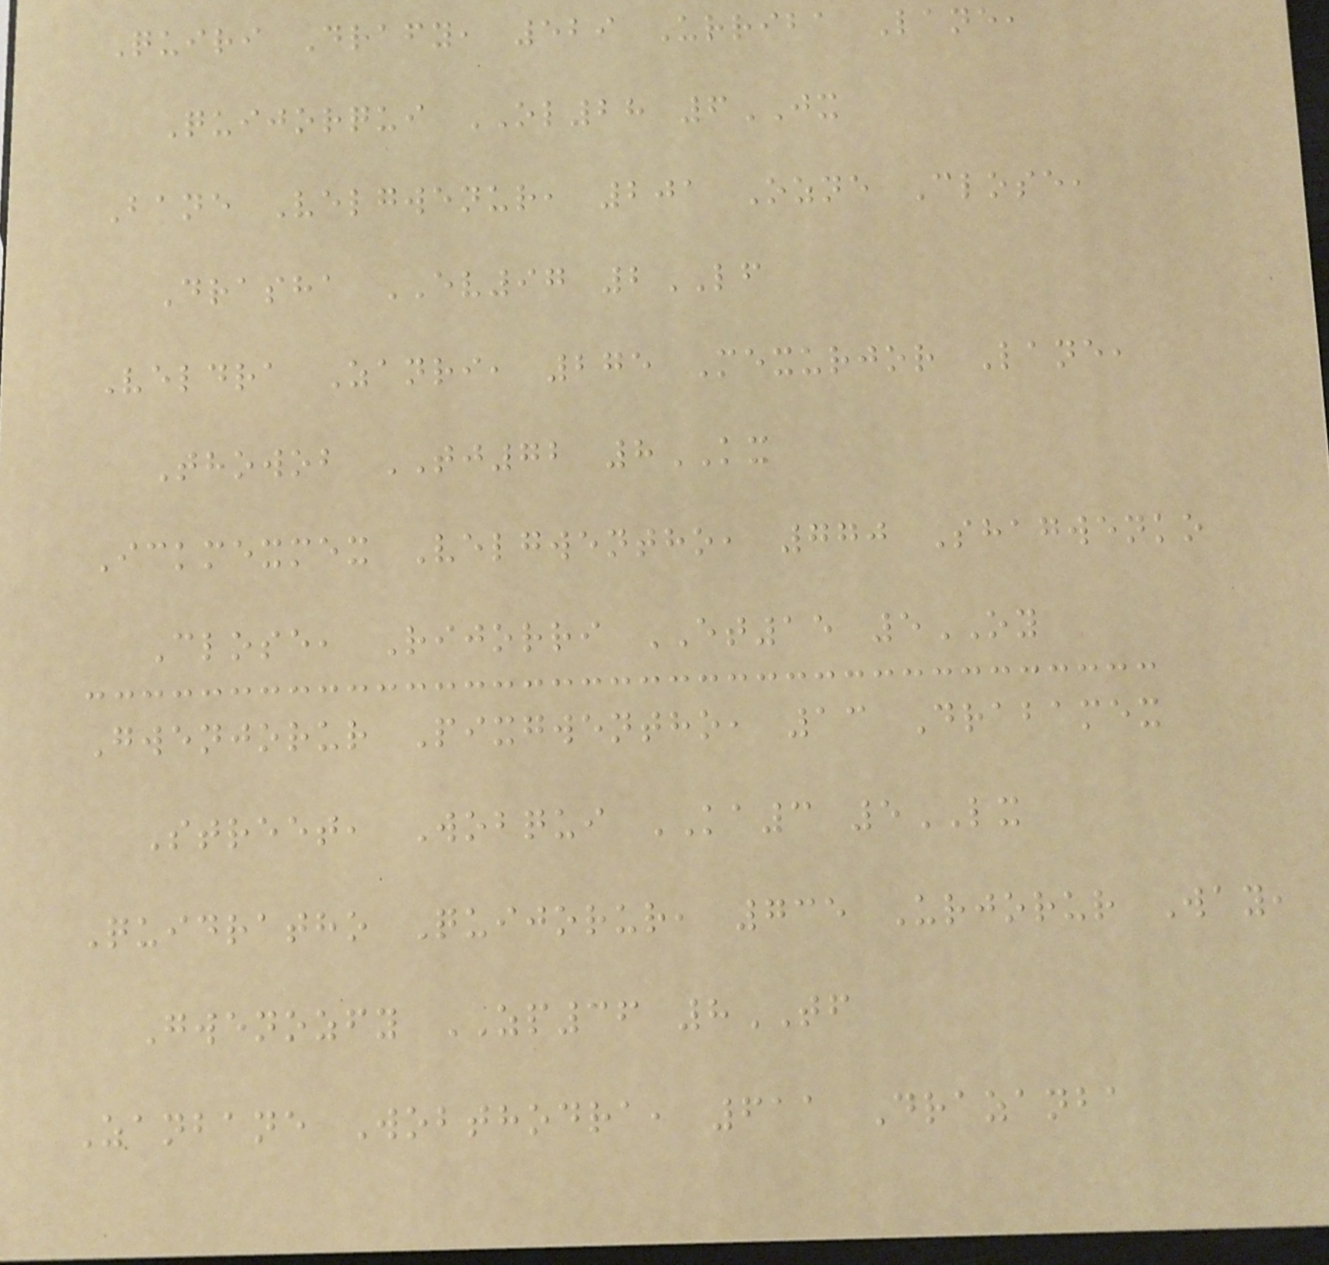Quiri Drafy, 529 Urriba Lane,
Quijorqui OL28 6JX
Bane Velgwenur, 201 Ozne Close,
Drasha EV97 2LF
Veldra Zanri, 275 Mexurjor Lane,
Thowob TJ72 8KX
Ickmexmex Velgwentho, 770 Shagwenko
Close, Rijorri ET15 5OY
Gwenjorur Pixgwentho, 13 Drabamex
Street, Wobqui KA3 5LX
Quidratho Quijorur, 735 Urjorur Way,
Gwenozfy ZP36 8TF
Zanbane Wobthodra, 611 Drazanba
